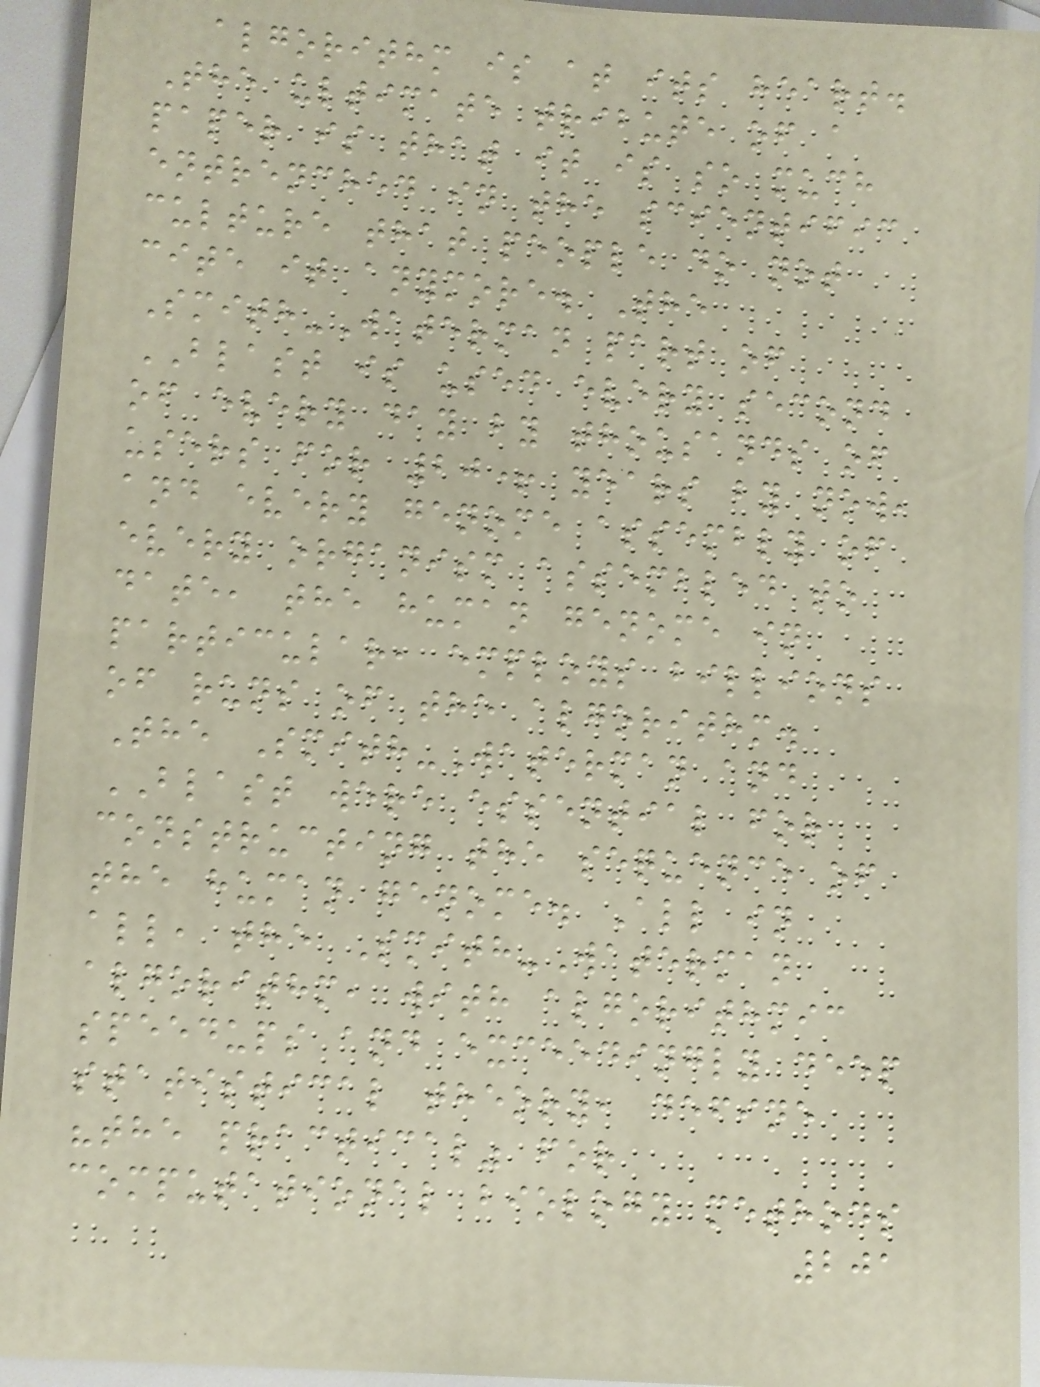algorithm is at its heart.
The ultimate tribute of a
paper is that it is so much
entrenched in the scientific
culture that people do not
cite it anymore. The
Smith-Waterman part of
BLAST is used every second
of every day by thousands of
users for 20+ years by now,
and every genome assembly of
every organism assembled to
date, the human genome in
particular, employs billions
of runs of the algorithm.
The Smith-Waterman and
BLAST were essential for
constructing the sequence of
the human genome. All in
all, the Smith-Waterman
algorithm, with algorithmic
speedups and exceedingly deep
statistical theory, define
"the practical" for
computational biology methods
201
